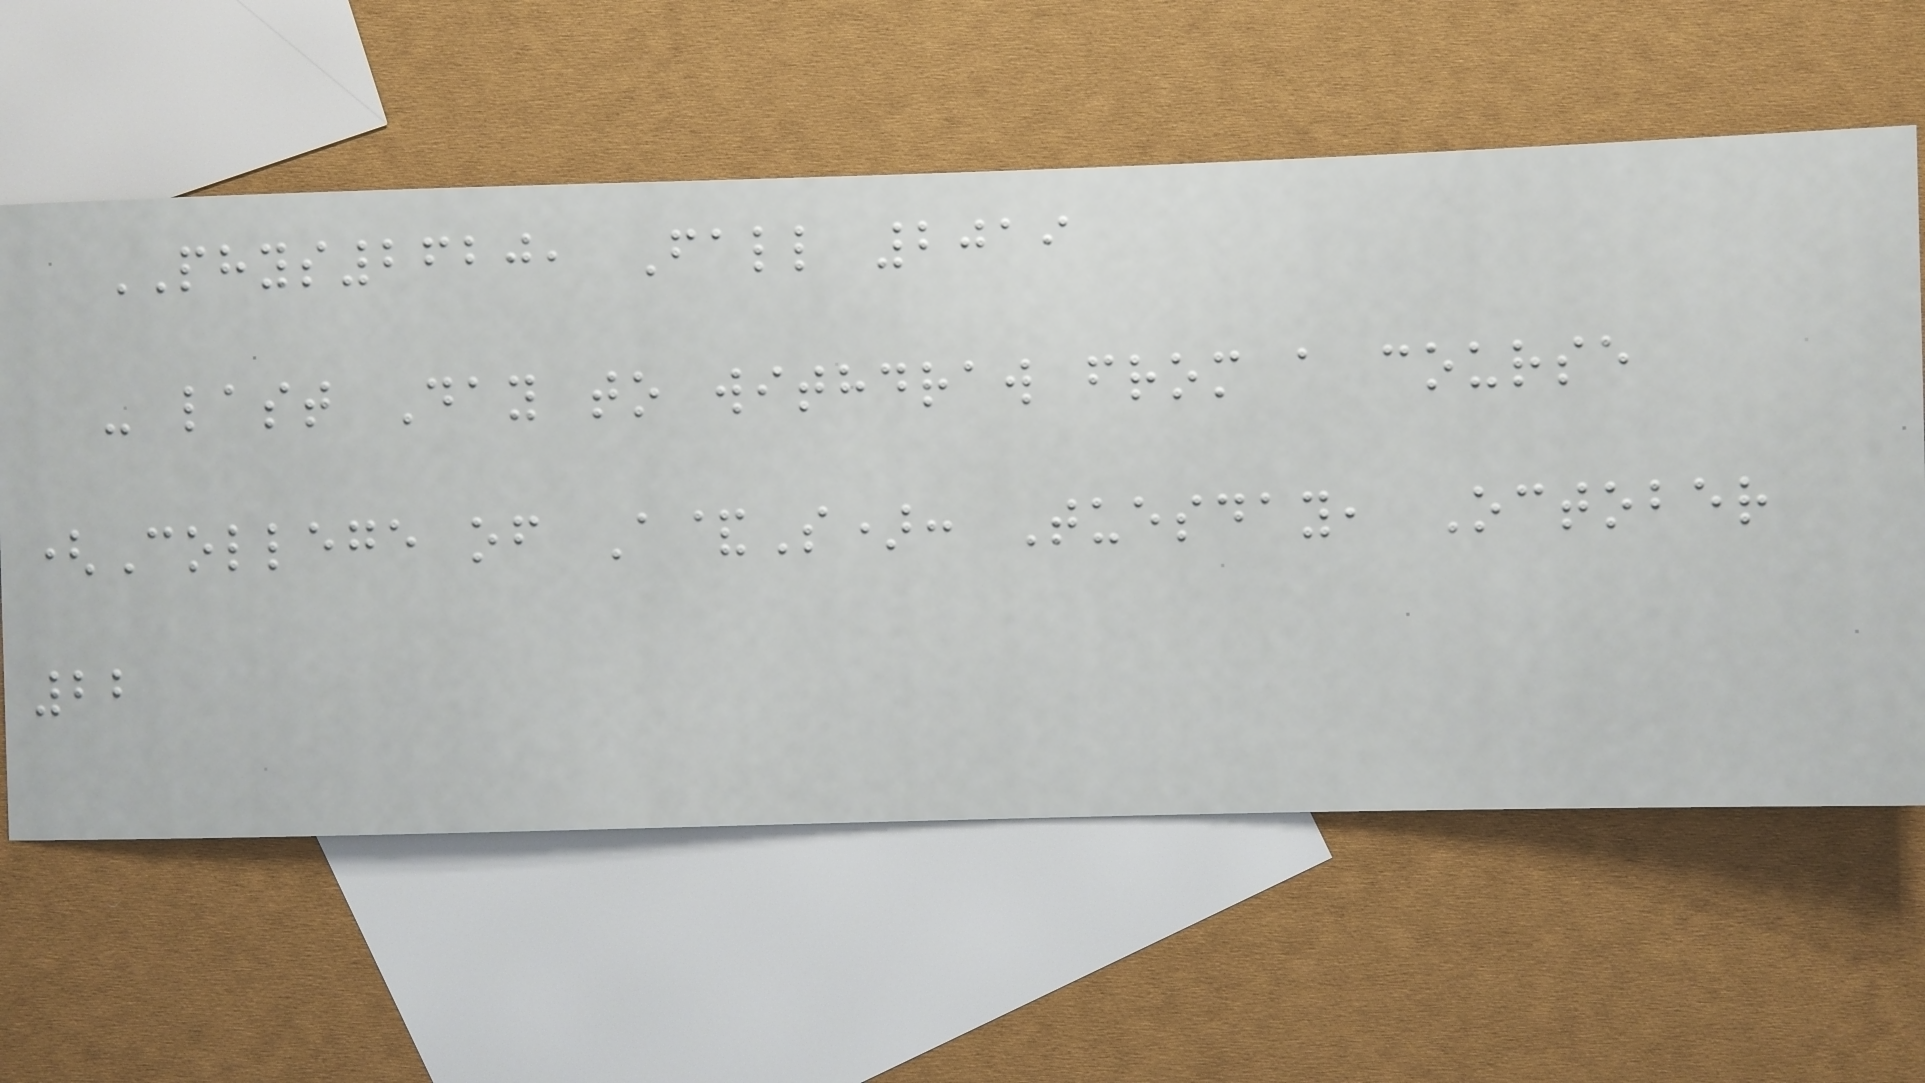PHYS2620, Fall 2019
- last Day to withdraw from a course
(College of A&S): Tuesday, October
22
